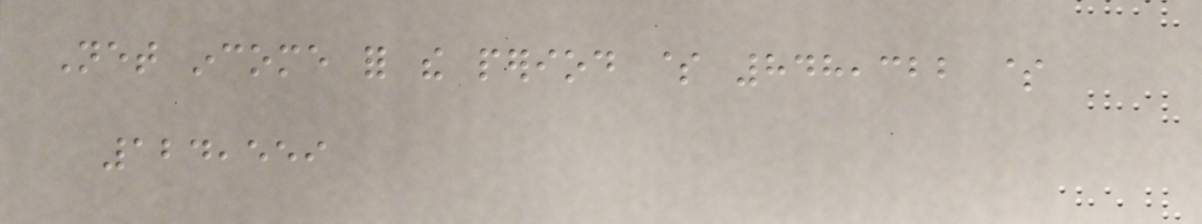Net income for the period $ 848,322 $
124,559
